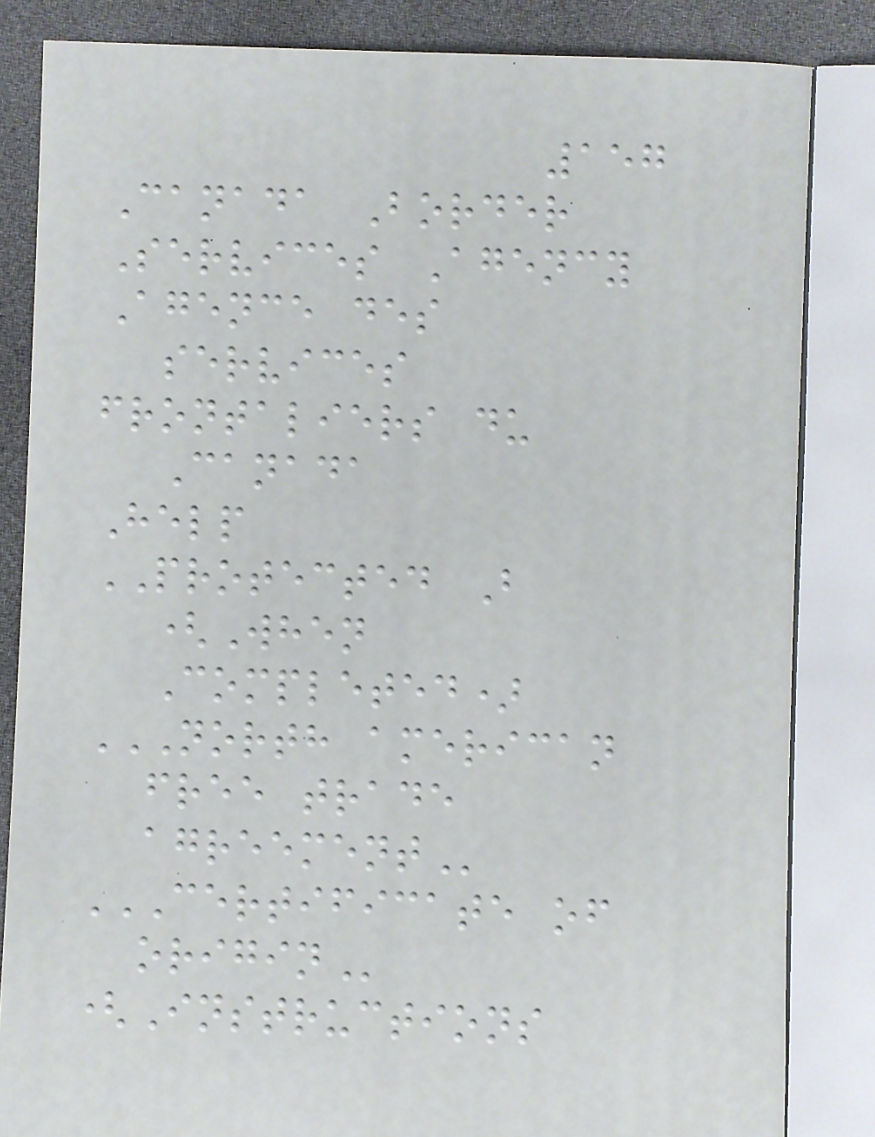157
Canada Border
Services Agency
Agence des
services
frontaliers du
Canada
Help
PROTECTED B
(When
Completed)
NORTH AMERICAN
FREE TRADE
AGREEMENT
CERTIFICATE OF
ORIGIN
(Instructions
